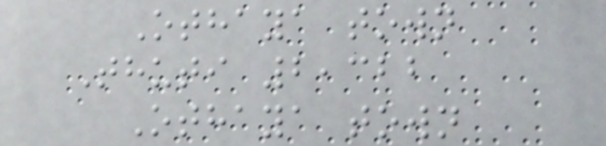Othaya town
Thuti 2,322
Othaya town
